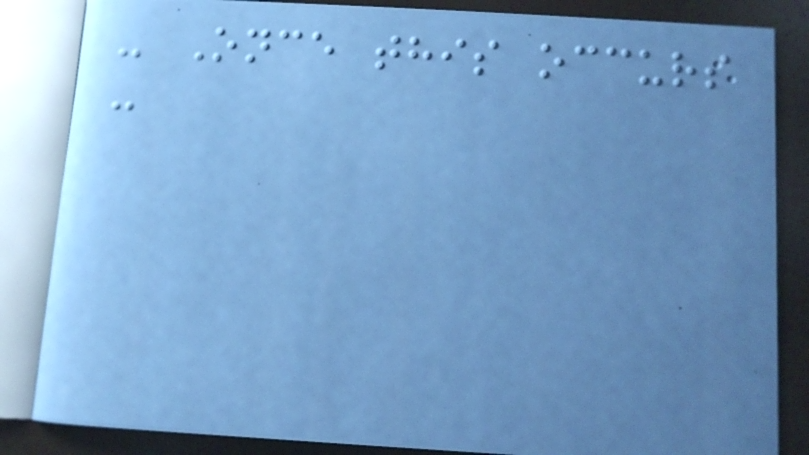- Once this occurs
-
